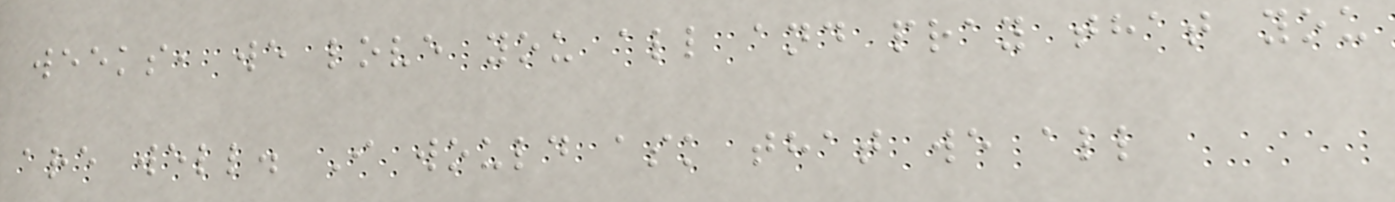weeks, we love you all and pray that you
are well. I would ask that we all
